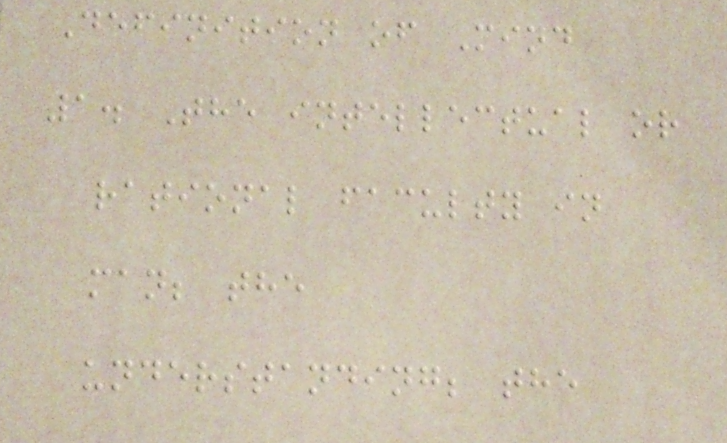Definition of Mind
1. The intellectual or
rational faculty in
man; the
understanding; the
